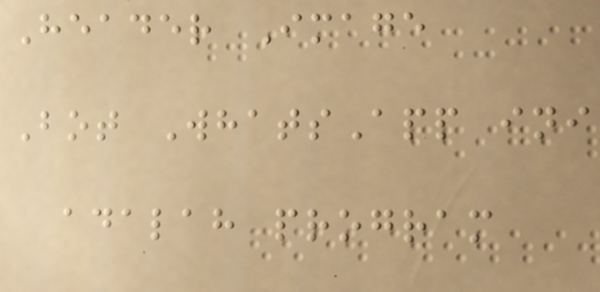Header Image
Bot WhatsApp ini
adalah program
